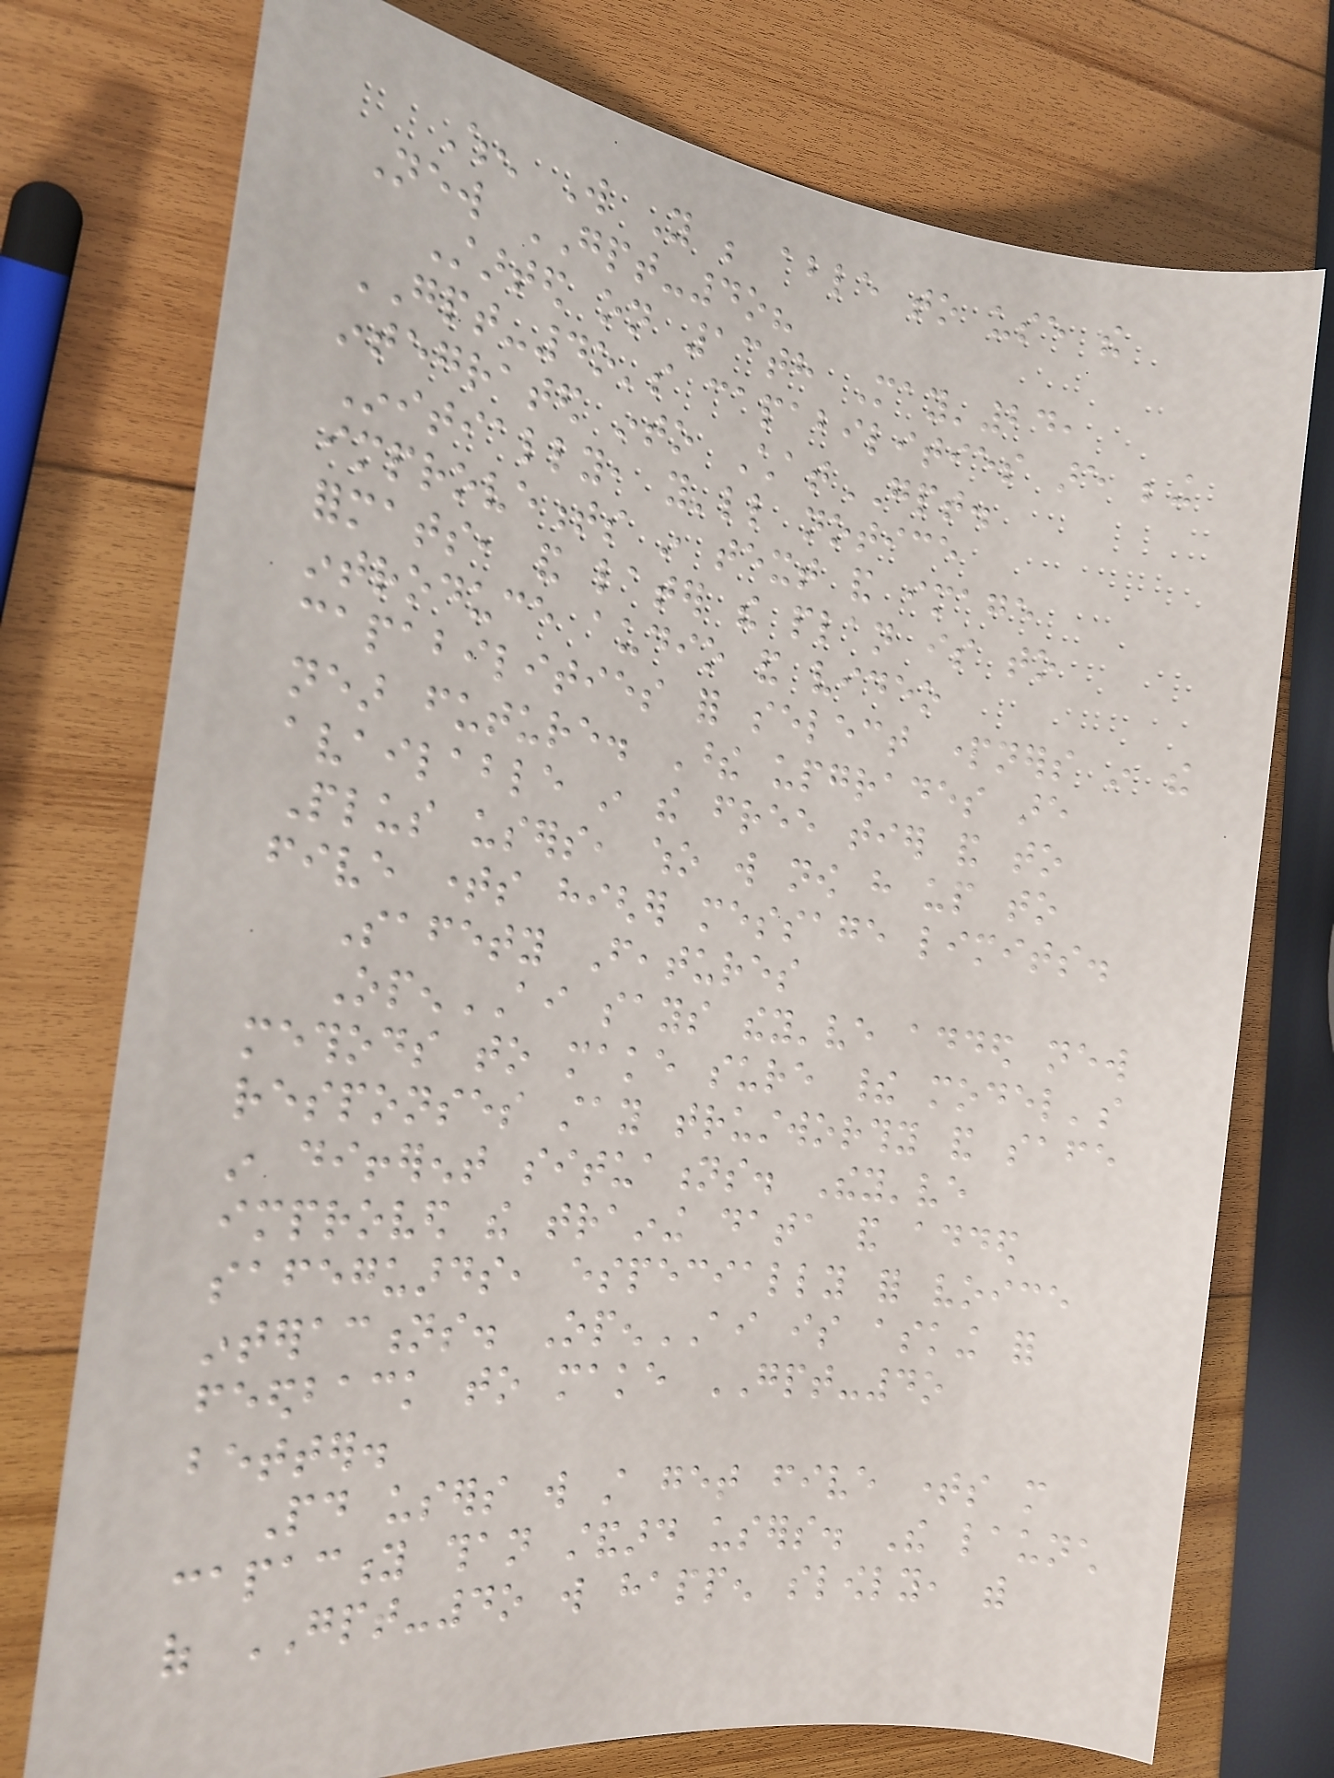When Will You be able to use the
New GPT-4o?
Started on 13th May'24,
GPT-4o's capabilities are being
integrated into ChatGPT.
Initially, you'll notice
improvements in text and image
formats, and later the plan is to
introduce audio and video
capabilities for select partners in the
near future. These upgrades are
available in the free tier and to
Plus users, who will now have up to
five times higher message limits.
Safety Features
OpenAI says they've added new
methods to make sure their model's
responses stay trustworthy and safe
in different situations. They've
improved the training data and added
safeguards, especially for voice
interactions. OpenAI is asking for
feedback to make GPT-4o
better.
Paid users will still get five times more
capacity than standard users. The launch
of GPT-4o will happen slowly, with
